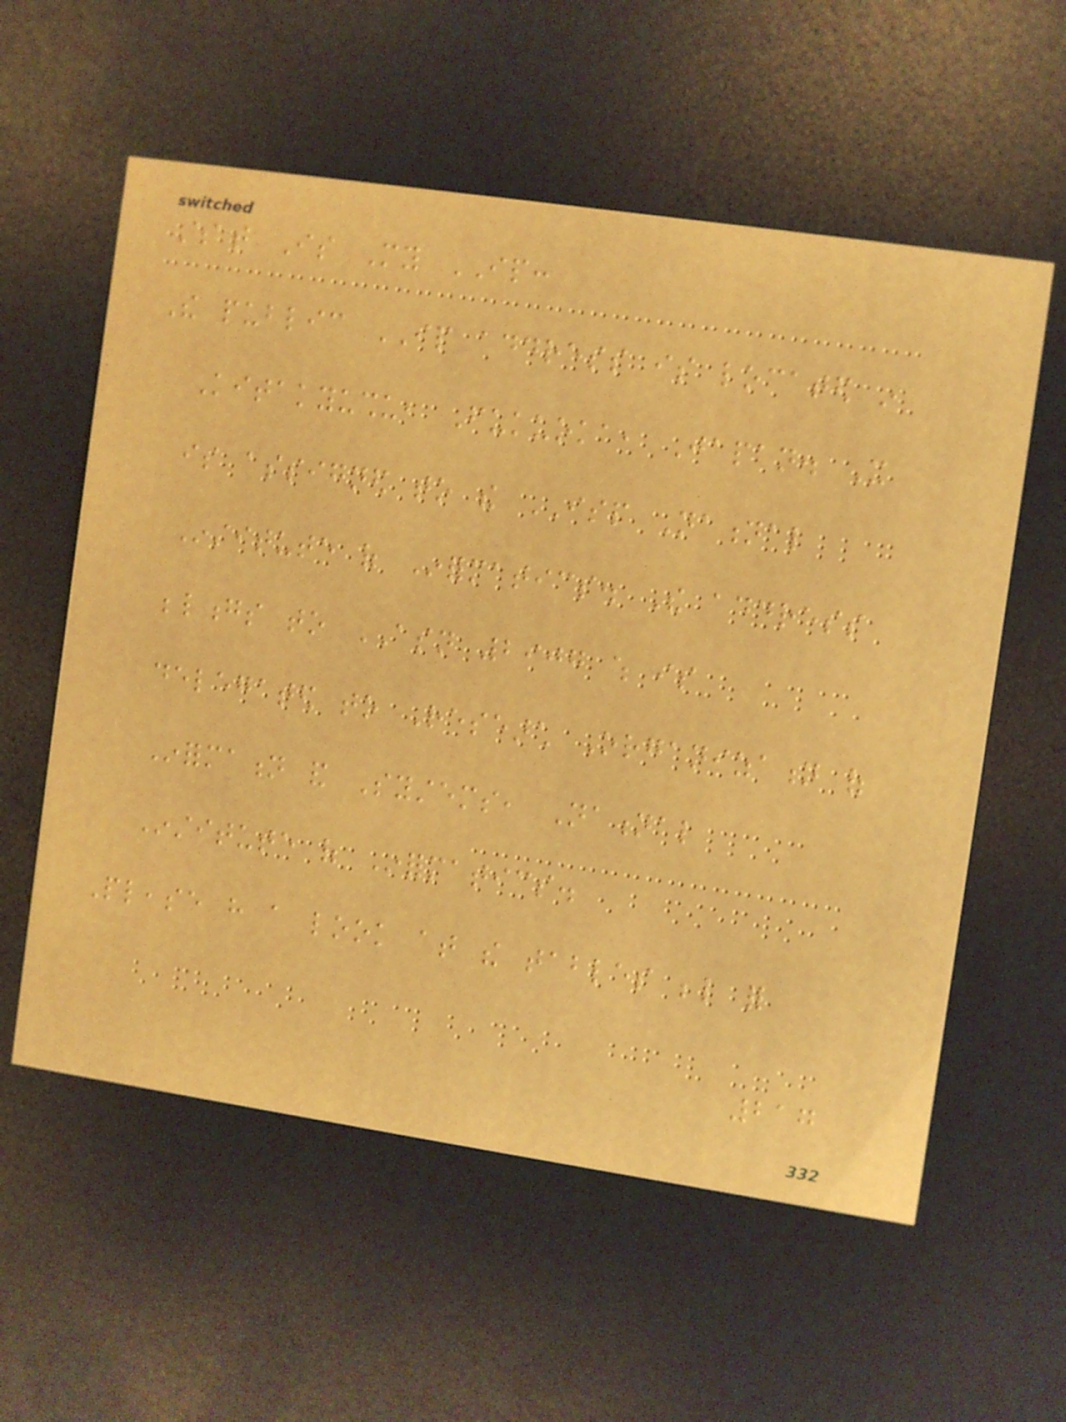What Is My IP:
The public IP address is located in
Kitakyushu, Fukuoka, Japan. It
is assigned to the ISP National
Institute of Informatics. The address
belongs to ASN 2907 which is
delegated to Research Organization of
Information and Systems, National
Institute of Informatics.
Please have a look at the tables below for
217
